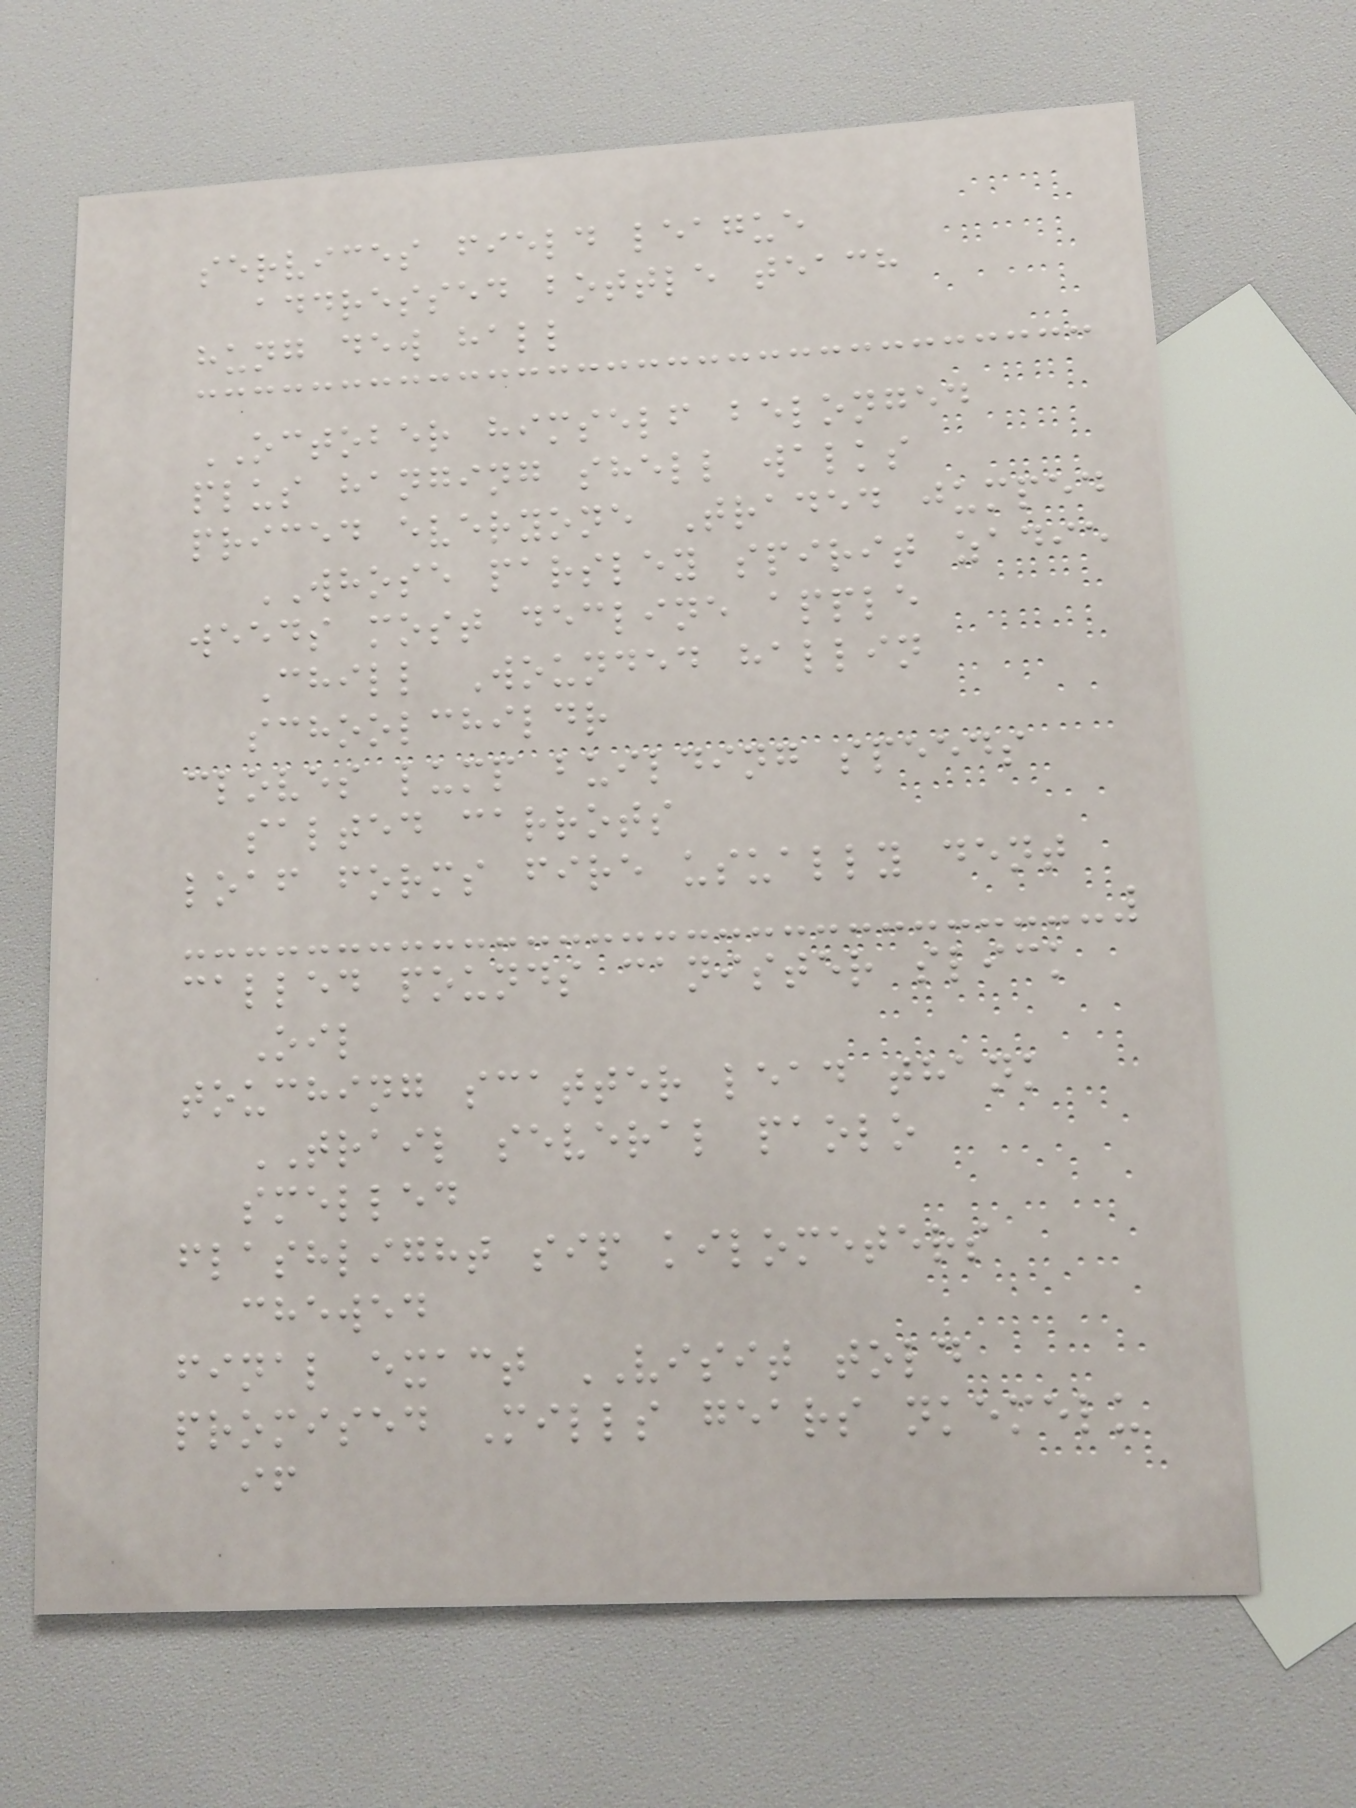services field league
addressed bottle teach
hung dew hall
OCTOBER himself belonged
plus hanging shell walks
priced everyone Traded jumped
WHOSE parsley spirit zadie
weeds most decline apple
Chill Wounded hallin
schoolchildr
cloves lump building speeds
salted carrots
loaf forms fire usually dent
called pounds canister slick
Oil
touching scatter lead thank
TRAIL several paolo
smelled
flashlight sip kilometers
chewed
final exact VISIT told
promised Mills gears nkemelu
if
